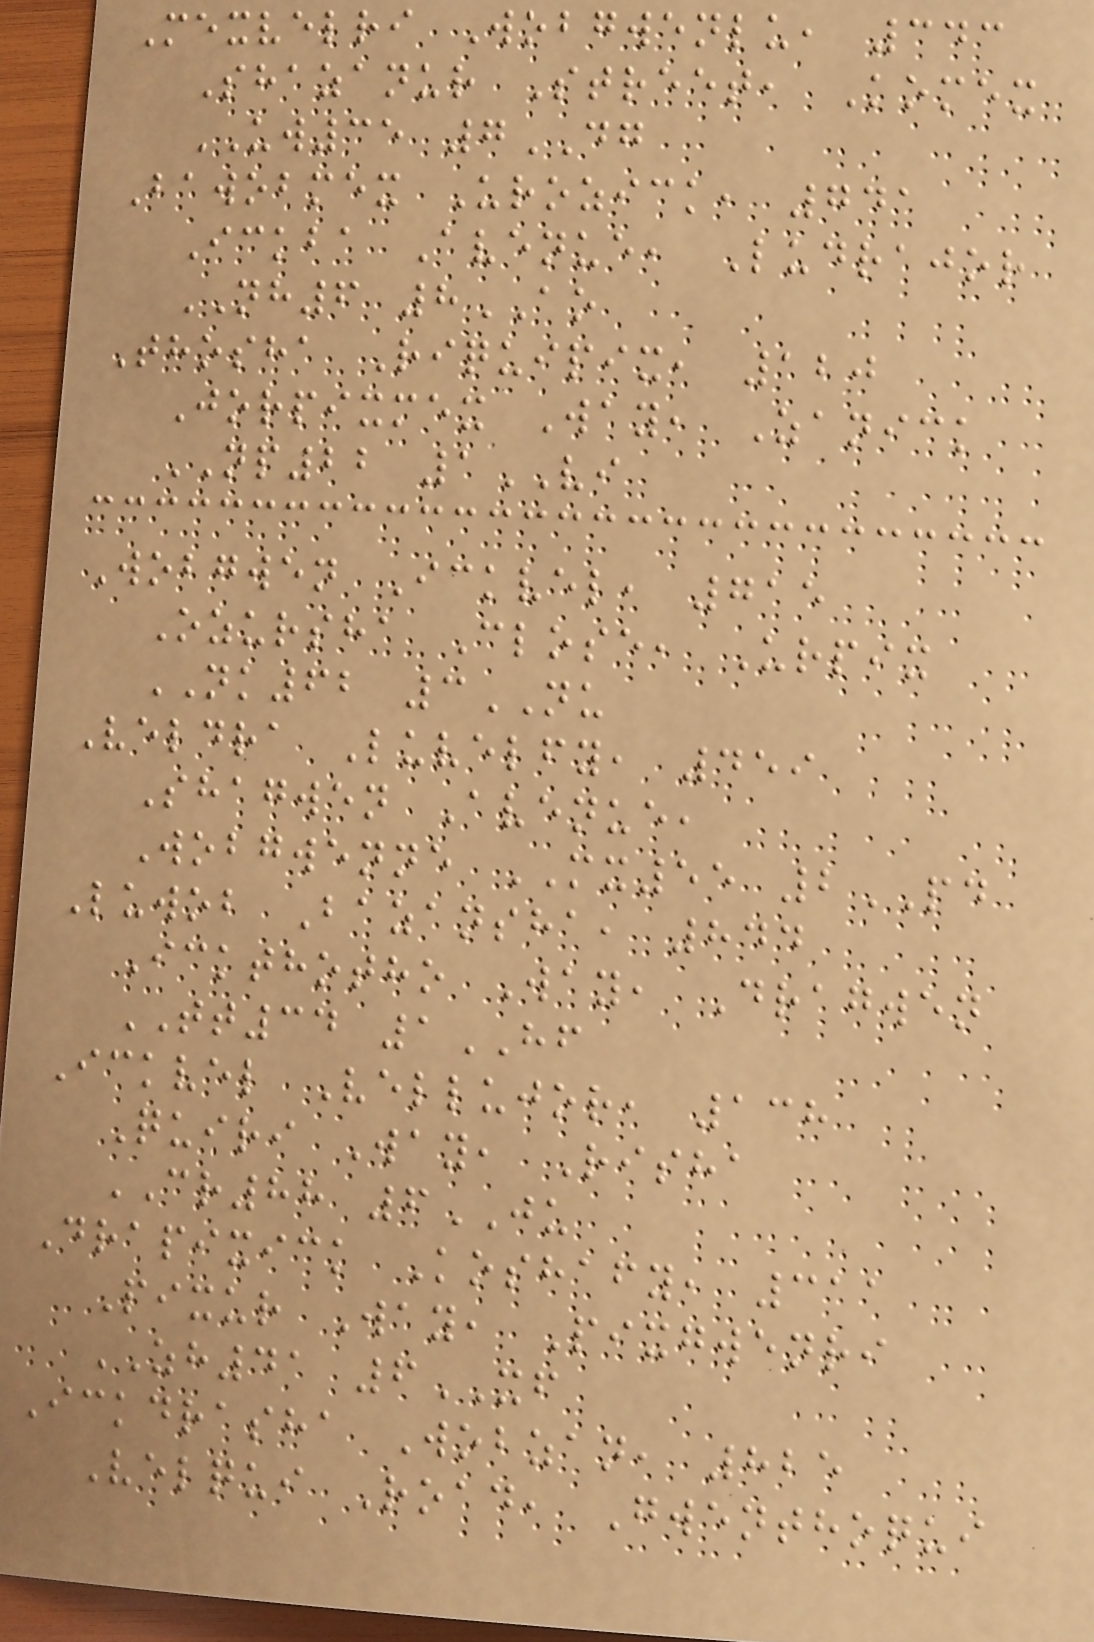Mexvelri Wobgwenlu, 343
Shazanur Street, Komex
UW35 7DG
Bawobmex Urozick, 741
Ickba Avenue, Ludrajor
NH6 8AO
Thosha Riquipix, 120
Jorpixmex Way, Zanick
NP22 1VI
Wobgwen Ickvel, 715
Ozursha Close, Urpix
NK62 3NU
Veldra Luvelfy, 459
Shagwen Avenue,
Wobgwenne MX55 2PD
Luwob Bazansha, 844
Ickthotho Way, Dragwen
TT34 1HF
Ickvel Vellujor, 138
Quiri Way, Risha
CR88 6JU
Drapixick Koshafy, 311
Pixur Way, Pixgwenri
ZH41 6XF
Ickdrasha Wobzan, 825
Velqui Road, Gwenthoqui
